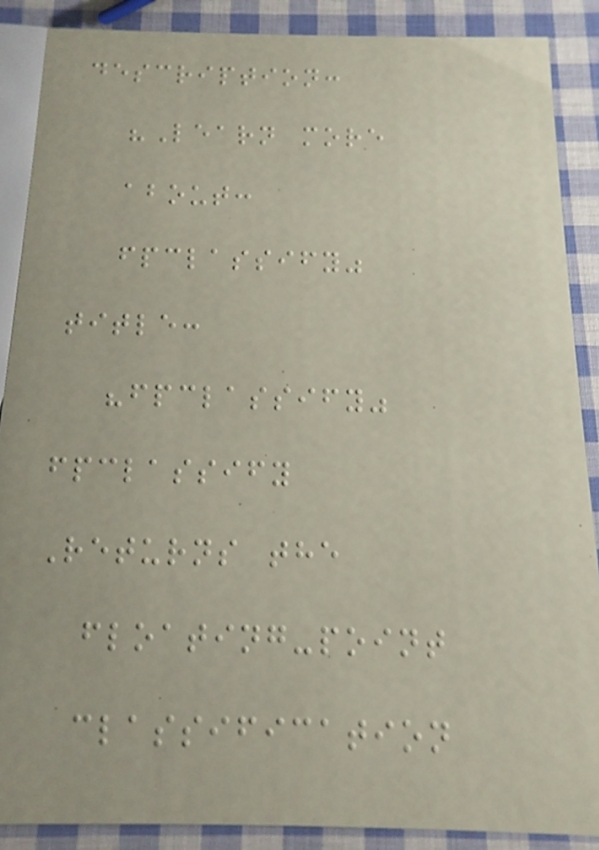description:
"Learn more
about:
fpclassify"
title:
"fpclassify"
fpclassify
Returns the
floating-point
classification
